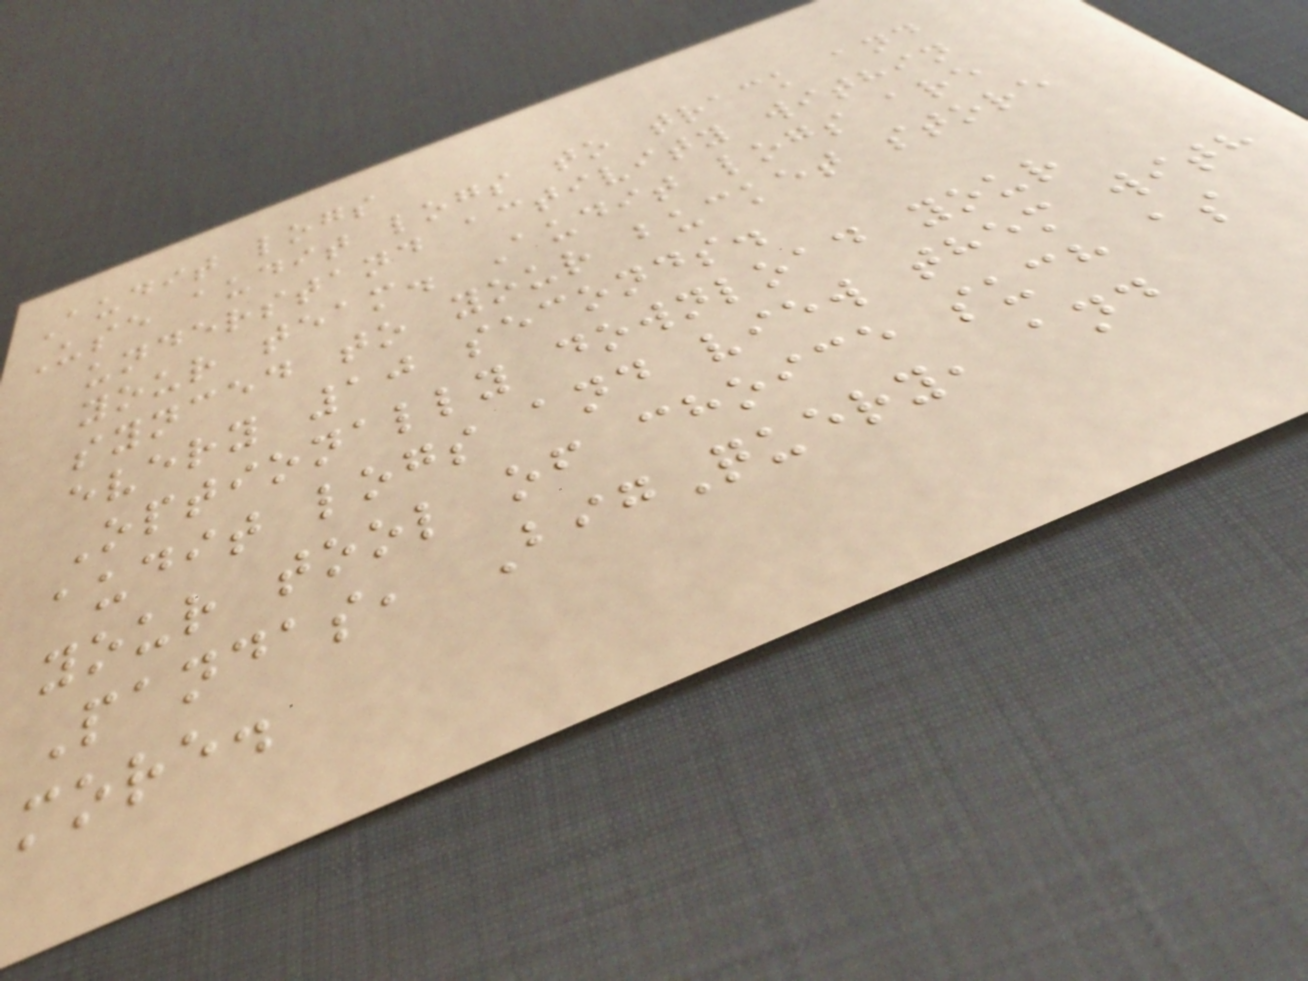Audit logs
Use audit logs to track and
understand activity within
your team. Audit logs are
synced to your bucket store
every 10 seconds.
Optionally download your
audit logs and view them with
your tool of choice such as
Pandas, BigQuery, and
more.
